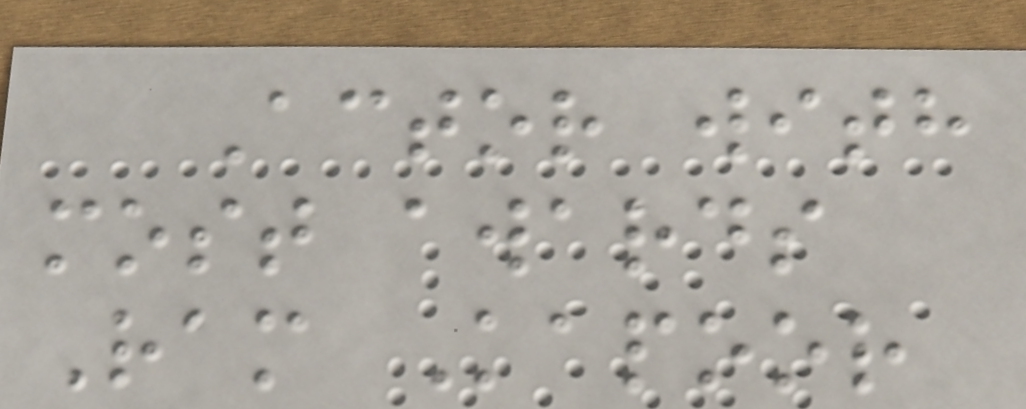Actor with
most awards
Ram Kapoor
